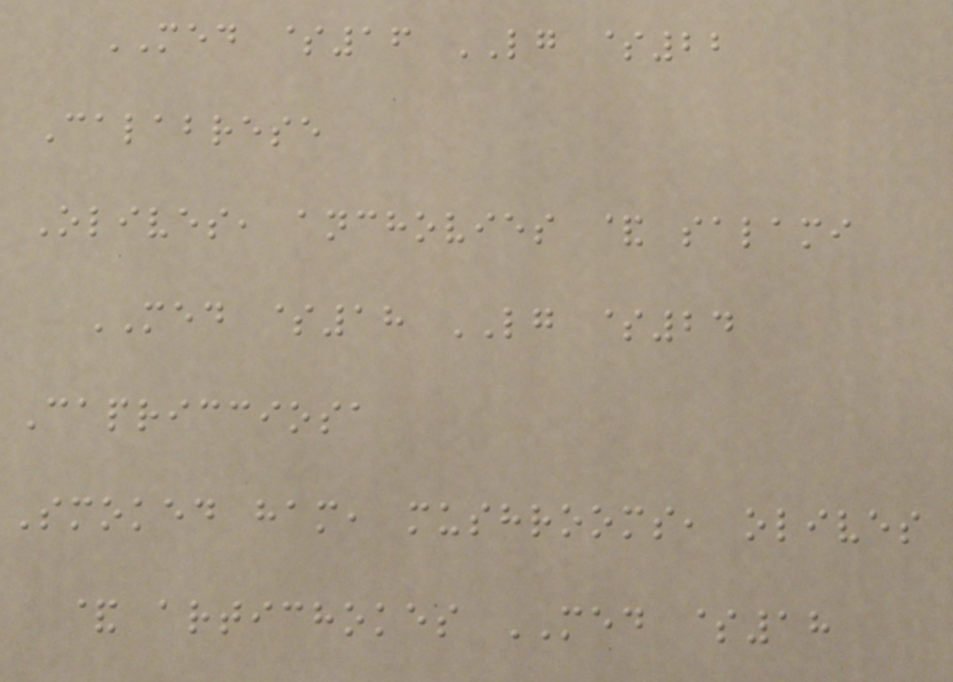MED $16 LG $22
Calabrese
Olives, anchovies & salami
MED $18 LG $24
Capricciosa
Smoked ham, mushrooms, olives
& artichokes MED $18
